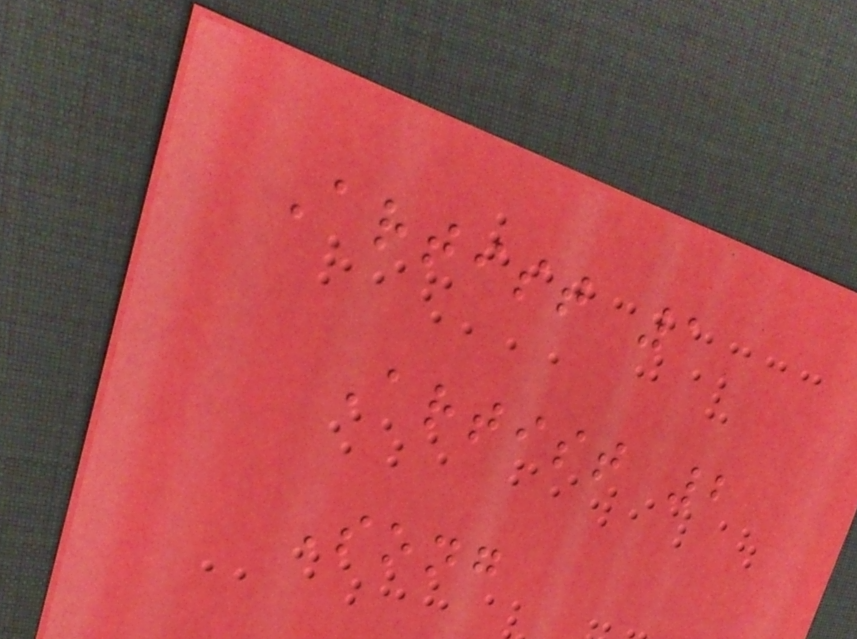Artist 1
Artist 2
Song
